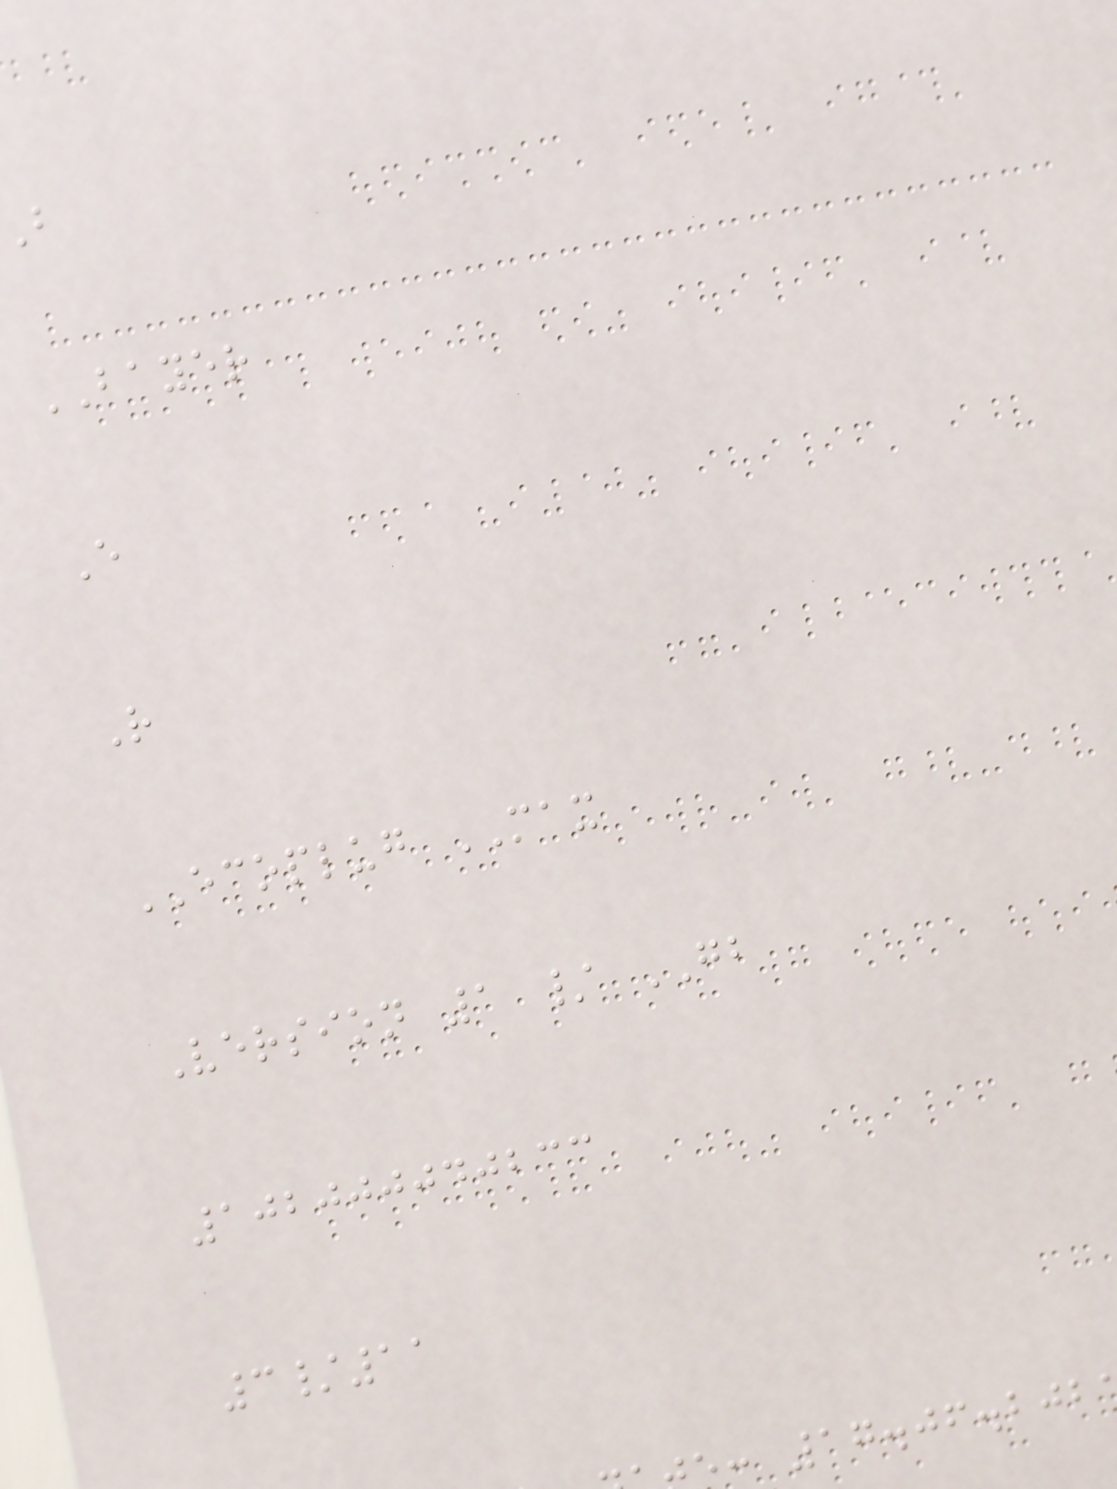BAYER
E
R
ECOPLUG MAX
Version 1 / GB
102000040233
3/11
: 17.06.202
